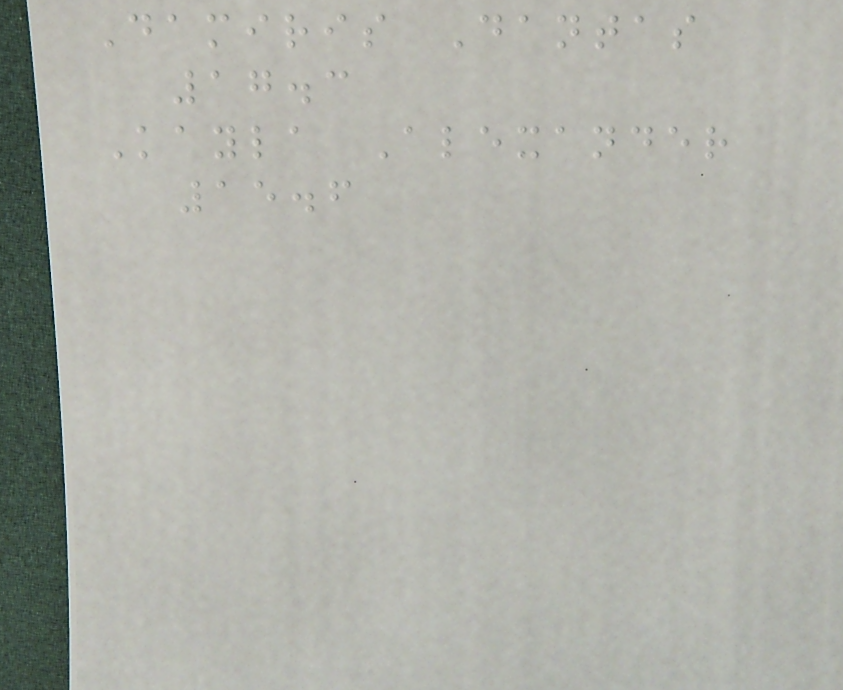Damiris Dantas
17.3
Kayla Alexander
15.6
